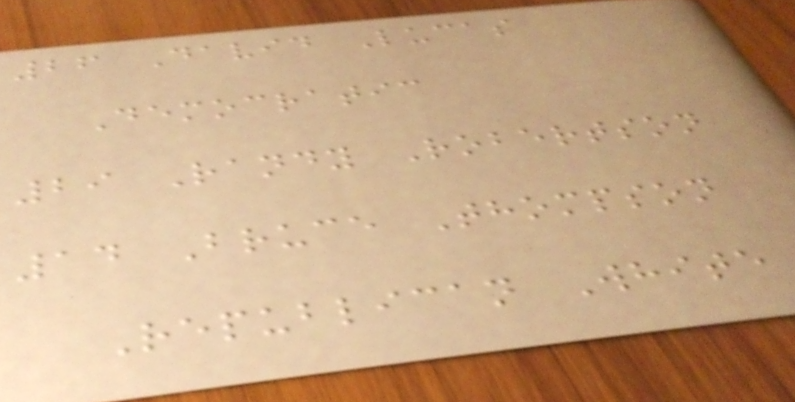26 David Lucas
Democratic
29 Randy Robertson
14 Bruce Thompson
Republican White
